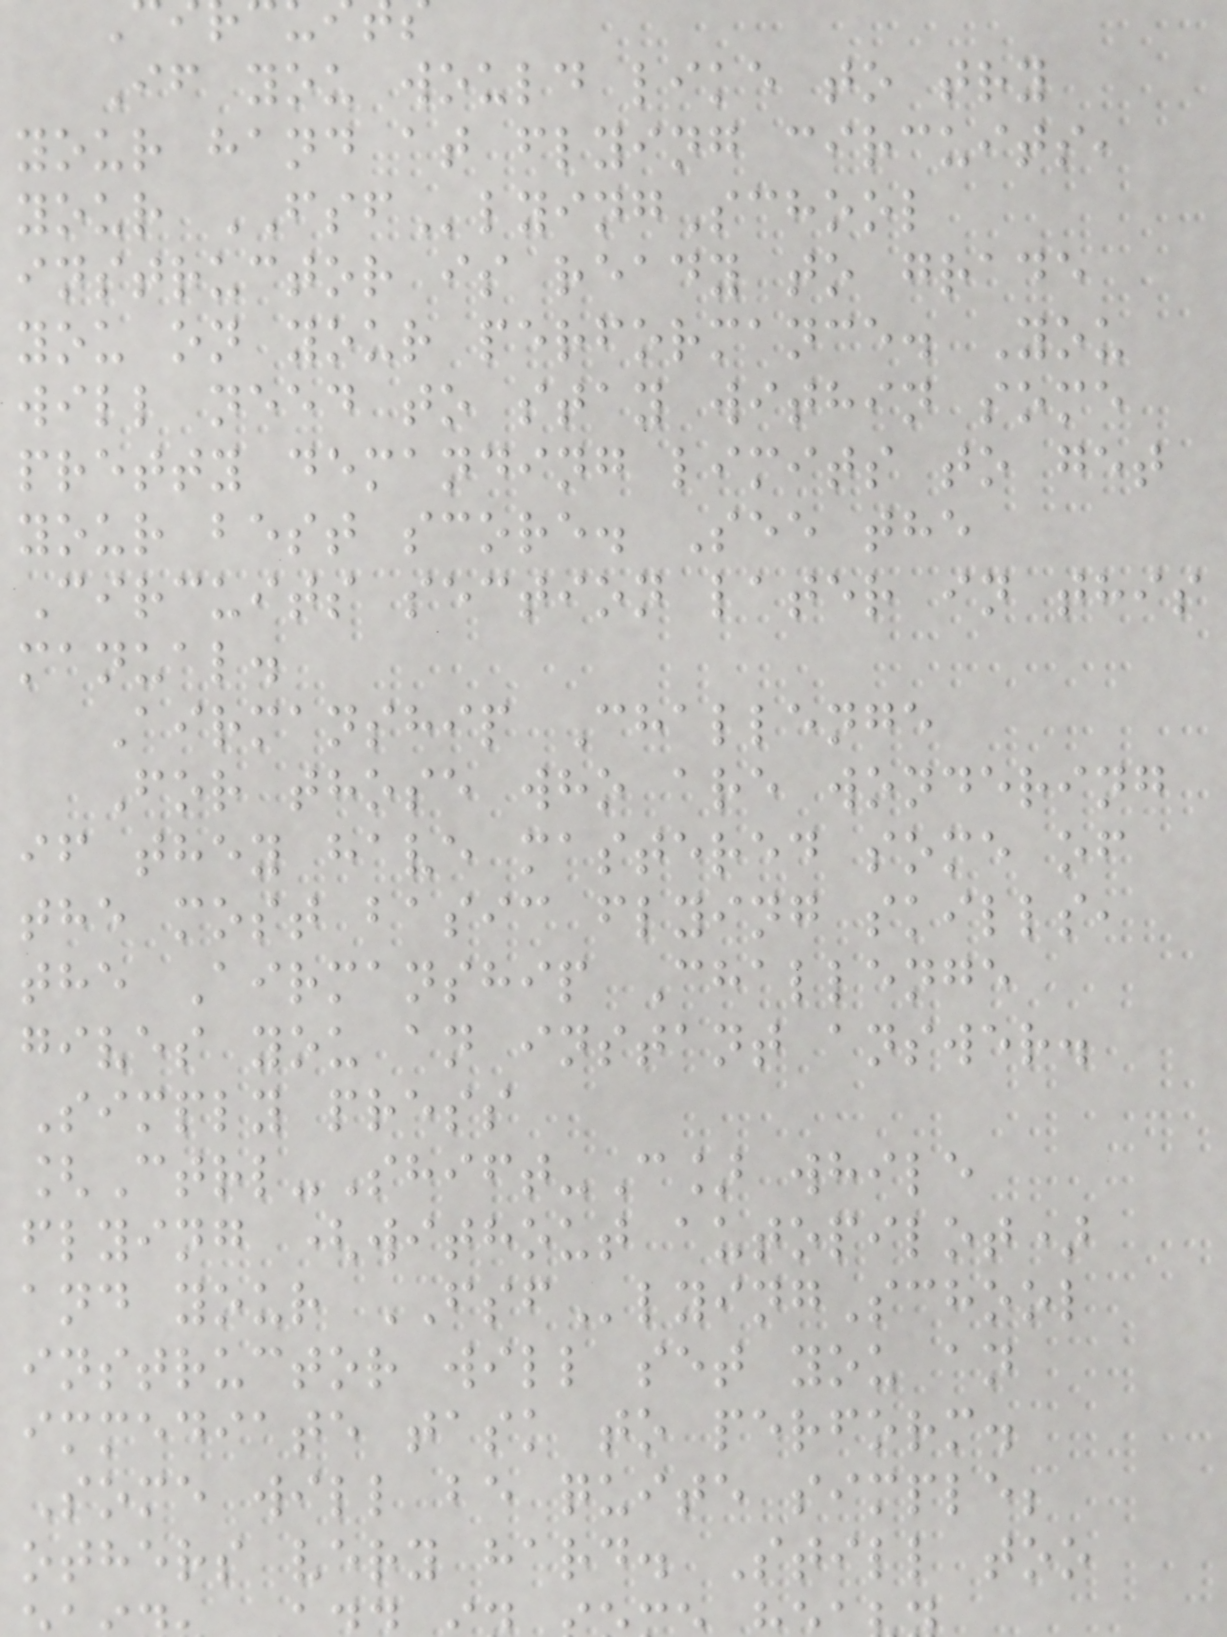If you would like to try
your hand at flying circuits,
your FSFlyingSchool
instructor is ready to grade
you on your performance. You
will need to stay within some
pretty demanding limits to get
your best score. See the
Circuits section later in this
manual.
Airmanship Challenge
For those who are wondering
if they have mastered some of
the most basic flying skills,
the Airmanship Challenge
gives you an instant answer.
Simply press
[Ctrl-Shift-C] while
flying (without autopilot)
and your FSFlyingSchool
instructor will set you an
immediate task to perform.
Some will be quite simple;
others very hard. Still too
